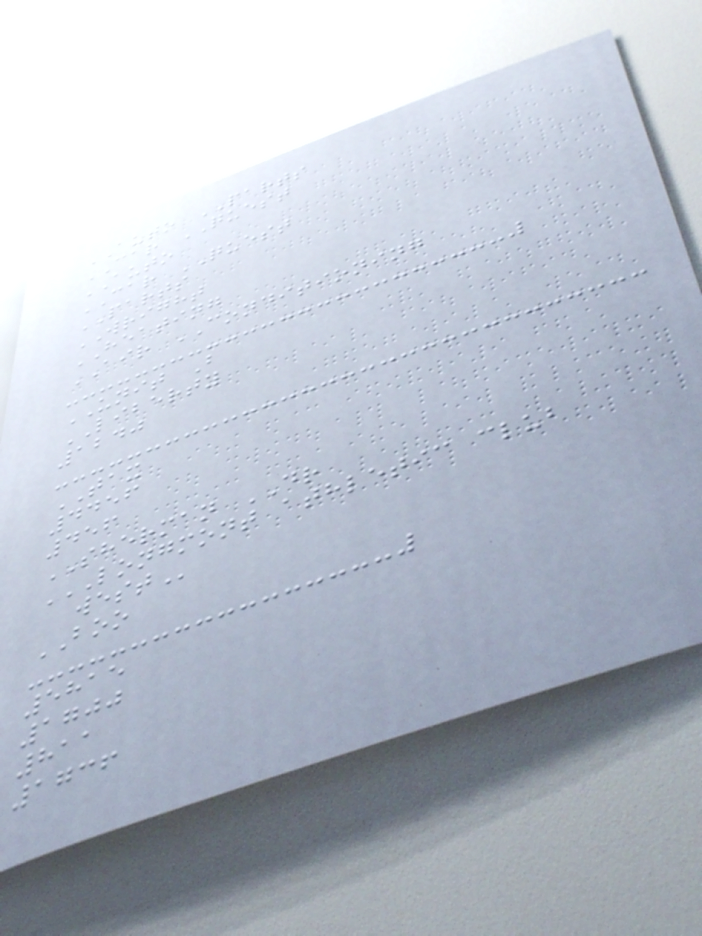AUTO PARTS
CAR QUEST
AUTO
CAR QUEST
PARTS
WRIGHT
HEATING
AIR CONDITIONING
UNIT B
LIBERTY
1240
TAX
4456
456
SHERMAN DR
LONGMONT ATHLETIC CLUB
WEST
BOO
5815
1700
811
1736
